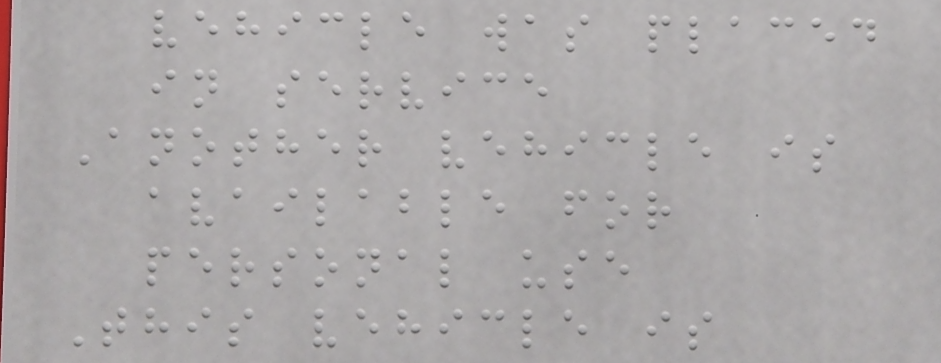vehicle was placed
in service
Another vehicle is
available for
personal use
This vehicle is
